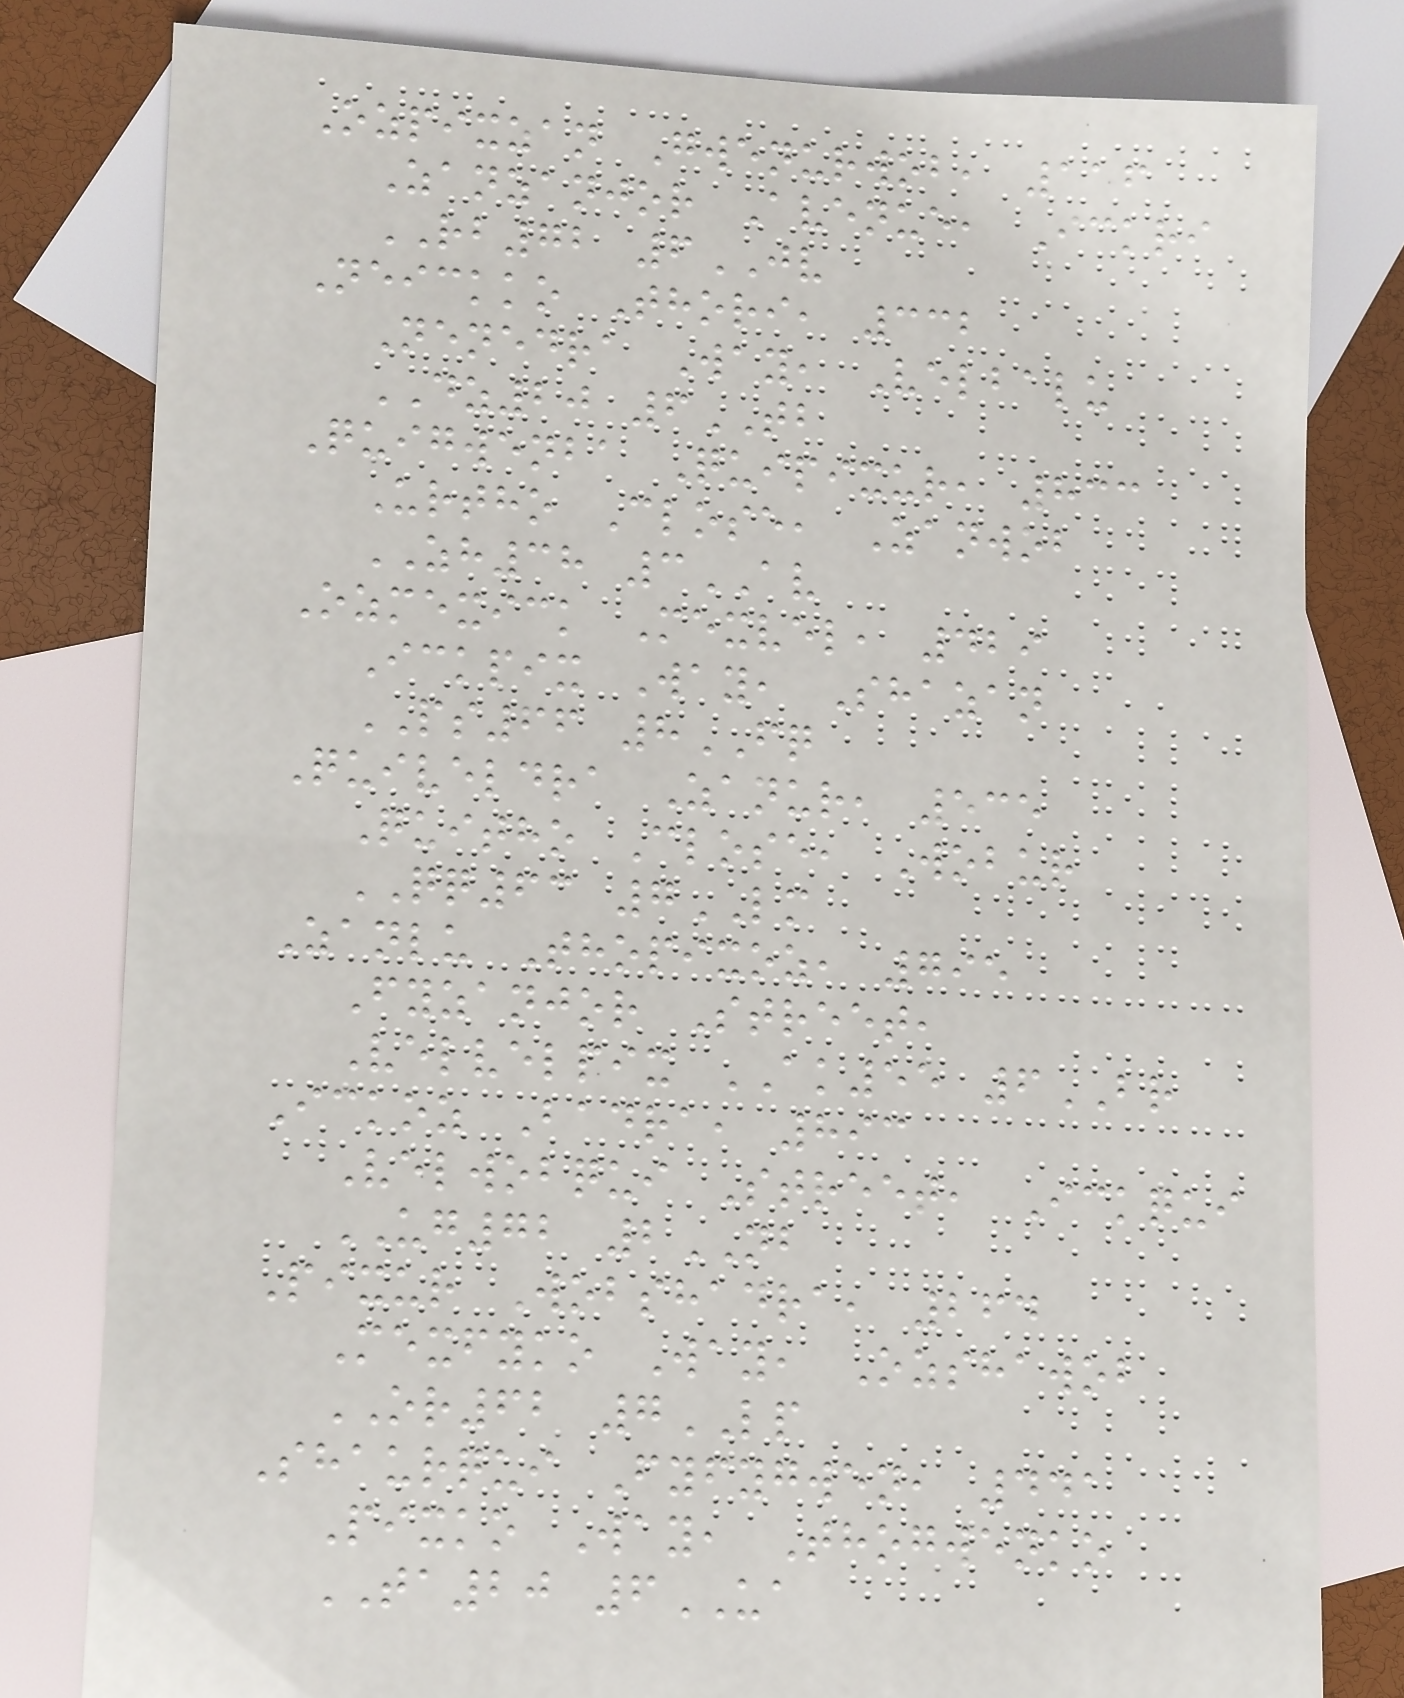Ozpixzan Gwenurwob, 116
Zanzanjor Avenue, Ickri
RB72 6JV
Neickko Thori, 332
Nenedra Way, Velbalu
DZ20 6TB
Quigwenba Quipixur, 833
Urtho Close, Zanwob
ZH38 3AV
Ozmexick Mexvel, 429
Ickpix Way, Shazan
PS66 8FQ
Quiveldra Zanur, 535
Quitho Close, Wobur
QQ63 7LM
Zanlu Thopixoz, 795
Fyzanjor Street,
Velvelpix AK55 6BR
Ickoz Badra, 893
Velwobqui Street, Ickqui
UG72 2NB
Pixur Wobshadra, 264
Mexfyko Way, Ozshawob
OR62 7LP
Shaurqui Fyfygwen, 441
Pixko Way, Thogwenko
TA20 6UA
